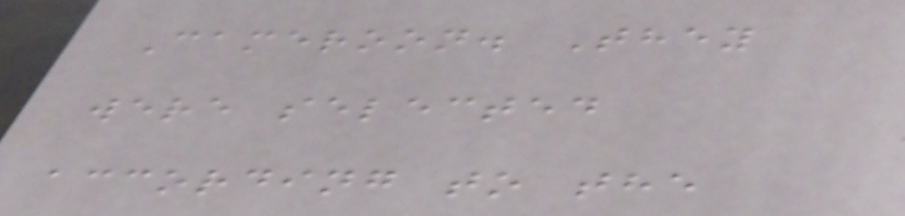Cameroon. They
were selected
according to the
